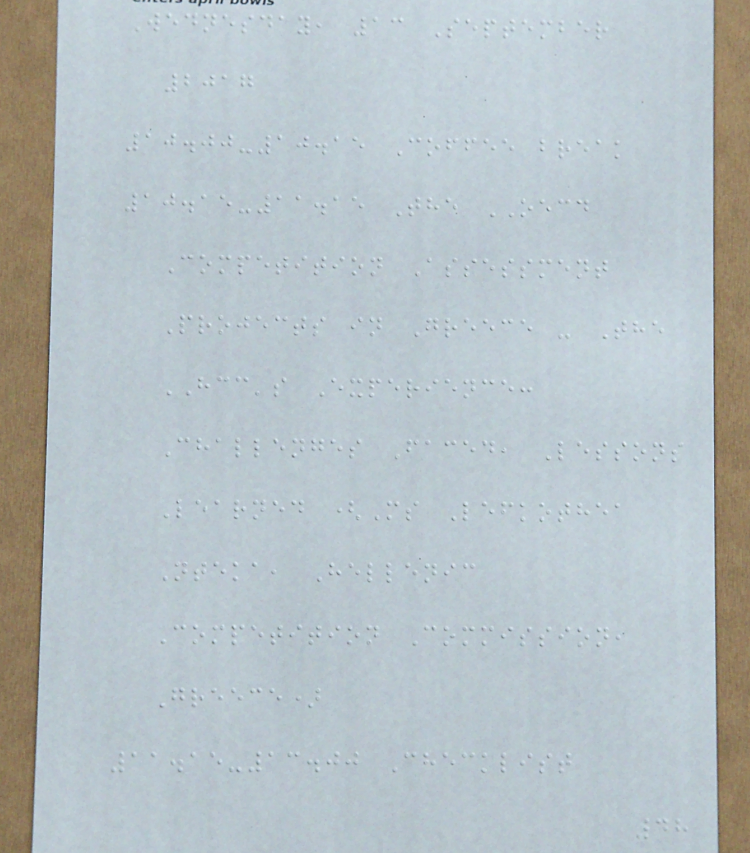Wednesday, 13 September
2017
10.00-10.15 Coffee break
10.15-11.15 The OECD
Competition Assessment
Projects in Greece - The
HCC's Experience:
Challenges Faced, Lessons
Learned (Ms Lefkothea
Nteka, Hellenic
Competition Commission,
Greece)
11.15-13.00 Checklist
48
